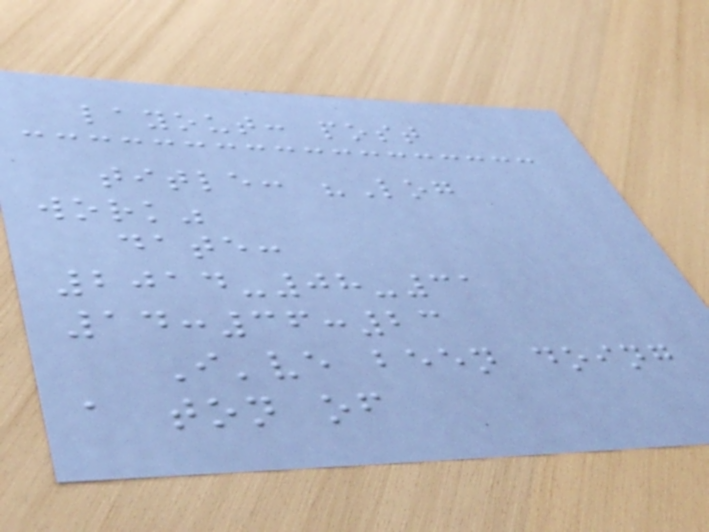layout: post
title: "Log
work"
date:
2014-08-31
14:36:23
I've been doing
a ton of
